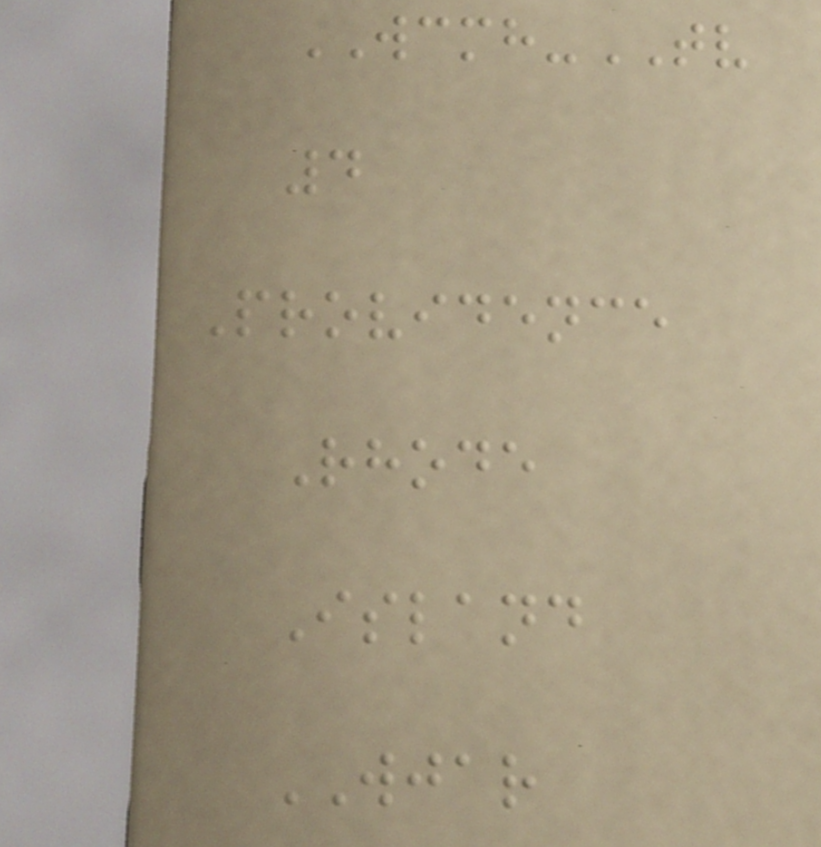WCMH-TV
4
Providence
Rhode
Island
WJAR
